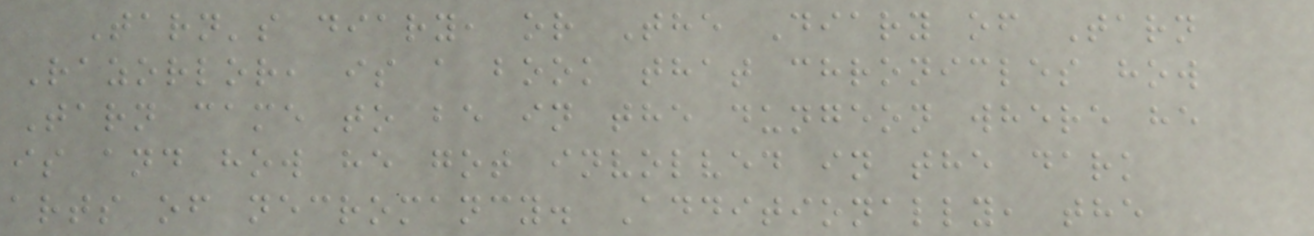Tarn's diary, or The Diary of Tarn
Razorlor, is a book that chronicles how
Tarn came to be in the dungeon where he
is and how he got involved in the dark
arts of necromancy. Additionally, the
